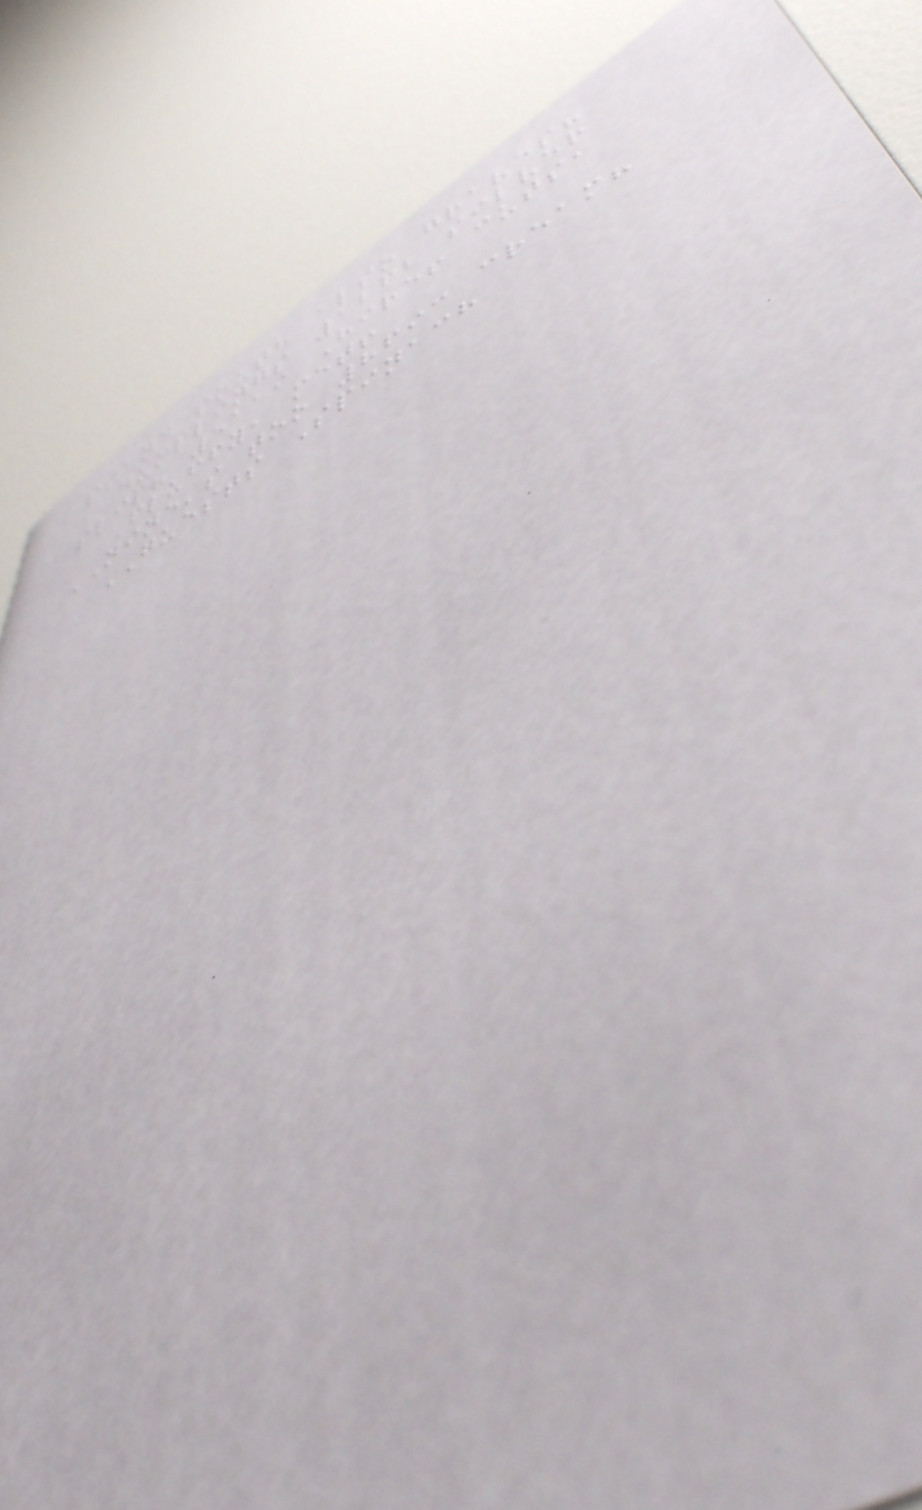stand south also graves?
dumplings 1262 silver
slip? 5119 Hire! cuts,
Fluffy, met!
NINE's too 8693 cream?
GUESTS Spinach
